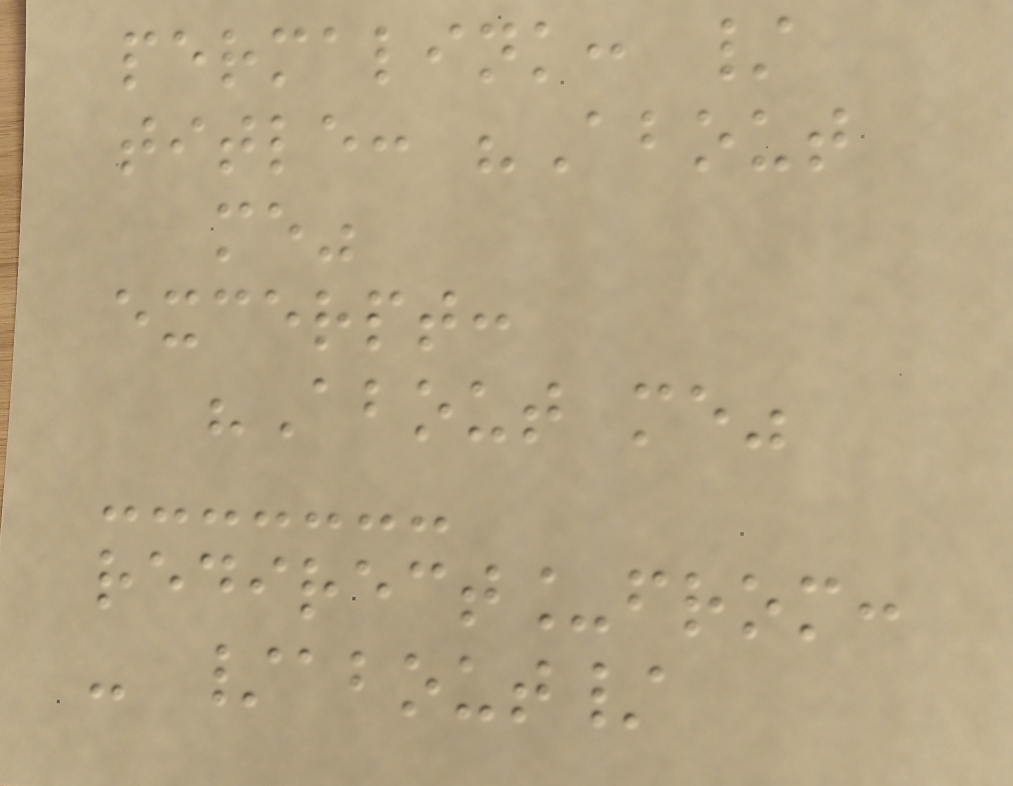permalink: /
title: "About
me"
excerpt:
"About me"
redirect_from:
- /about/
